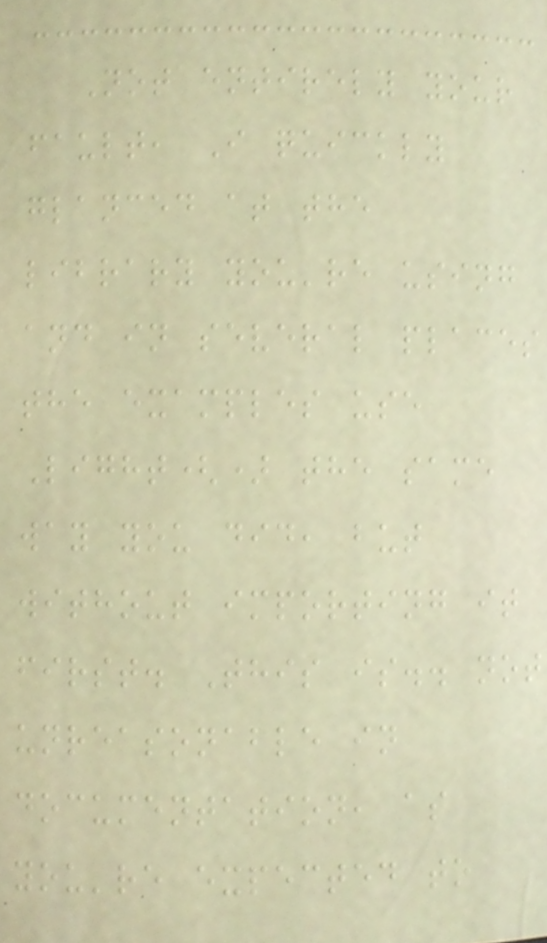Not entirely your
fault, I quickly
glanced at the
library you're using
and in several places
the examples use
Light() the same
way you did, but
without importing it
first. This is.. not
unreasonable in
documentation, as
you're expected to
